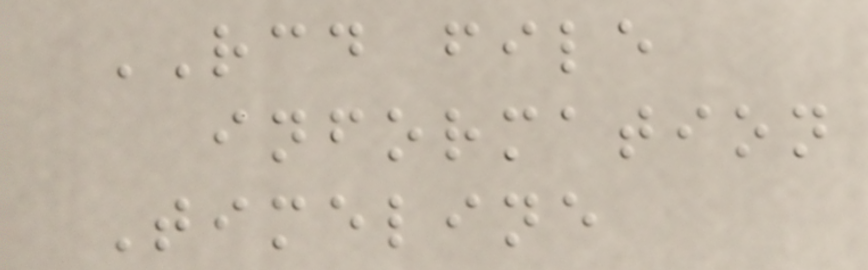RCD file
information
Timeline
